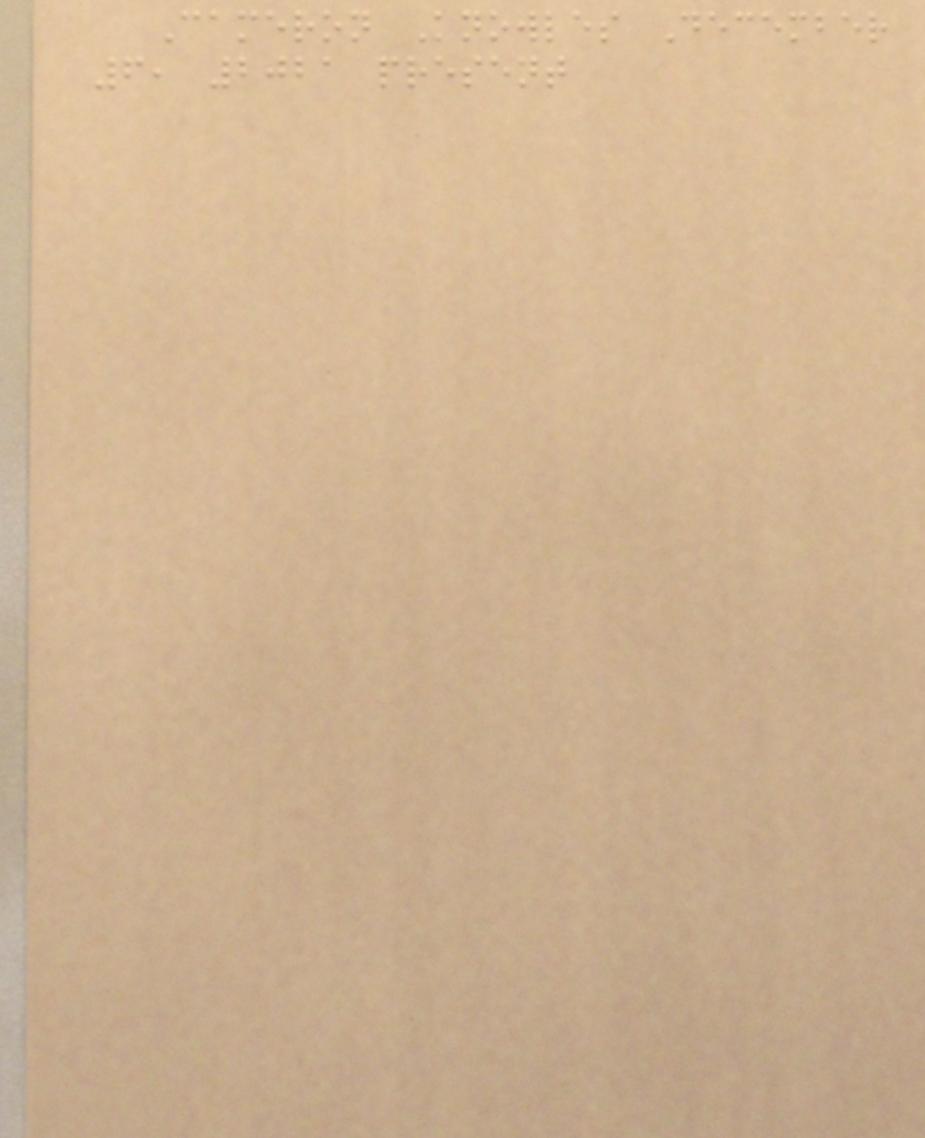Cameron Knowles December
6, 2021 present
